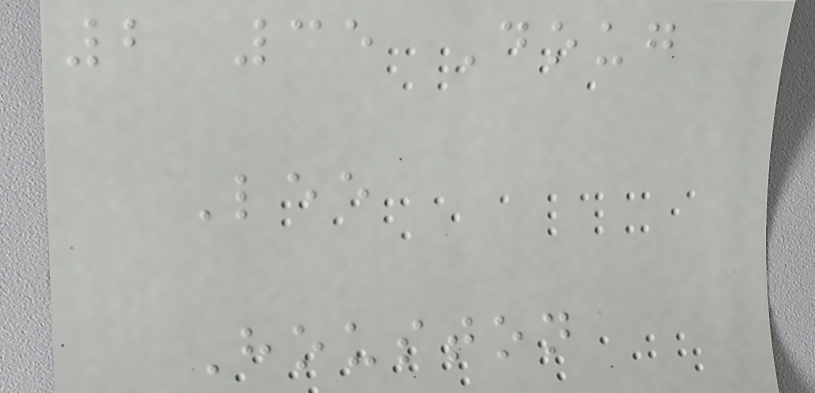2 35 Doug
Lee
Houston
